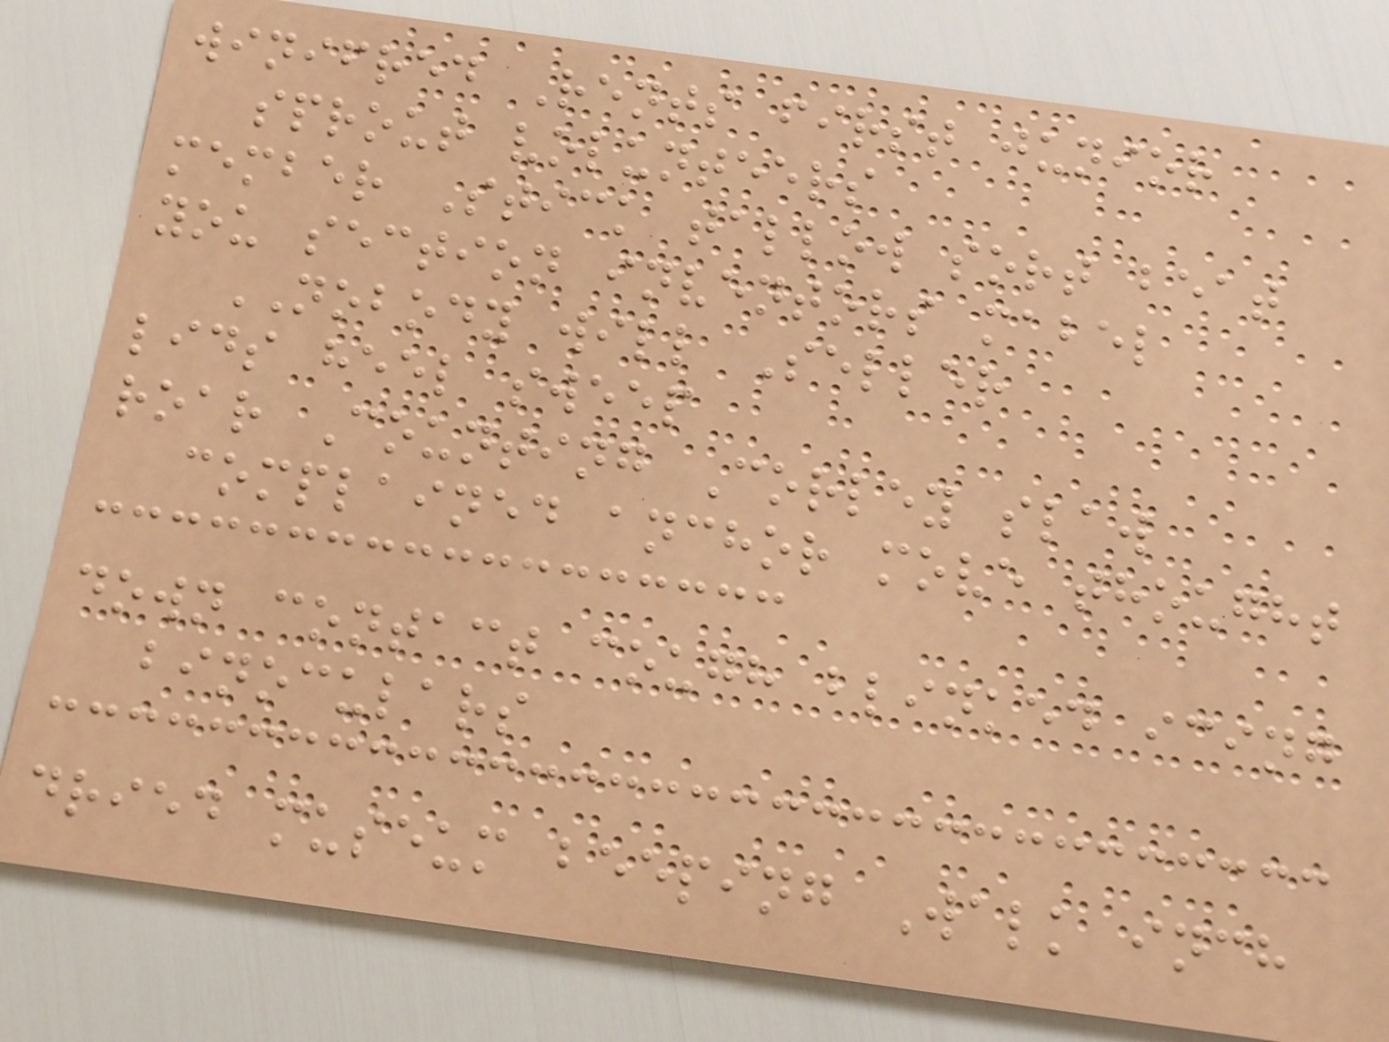winifred Rents first junior
sprout volunteers
member Stick tallow sort beat
you section inventors mabel
NOBODY will Seller
lids heel sweep
roar Counting Corley slaw
complained anchor move thought
down contact cough blinked icing
binoculars
dried museum beeping Walk inch
